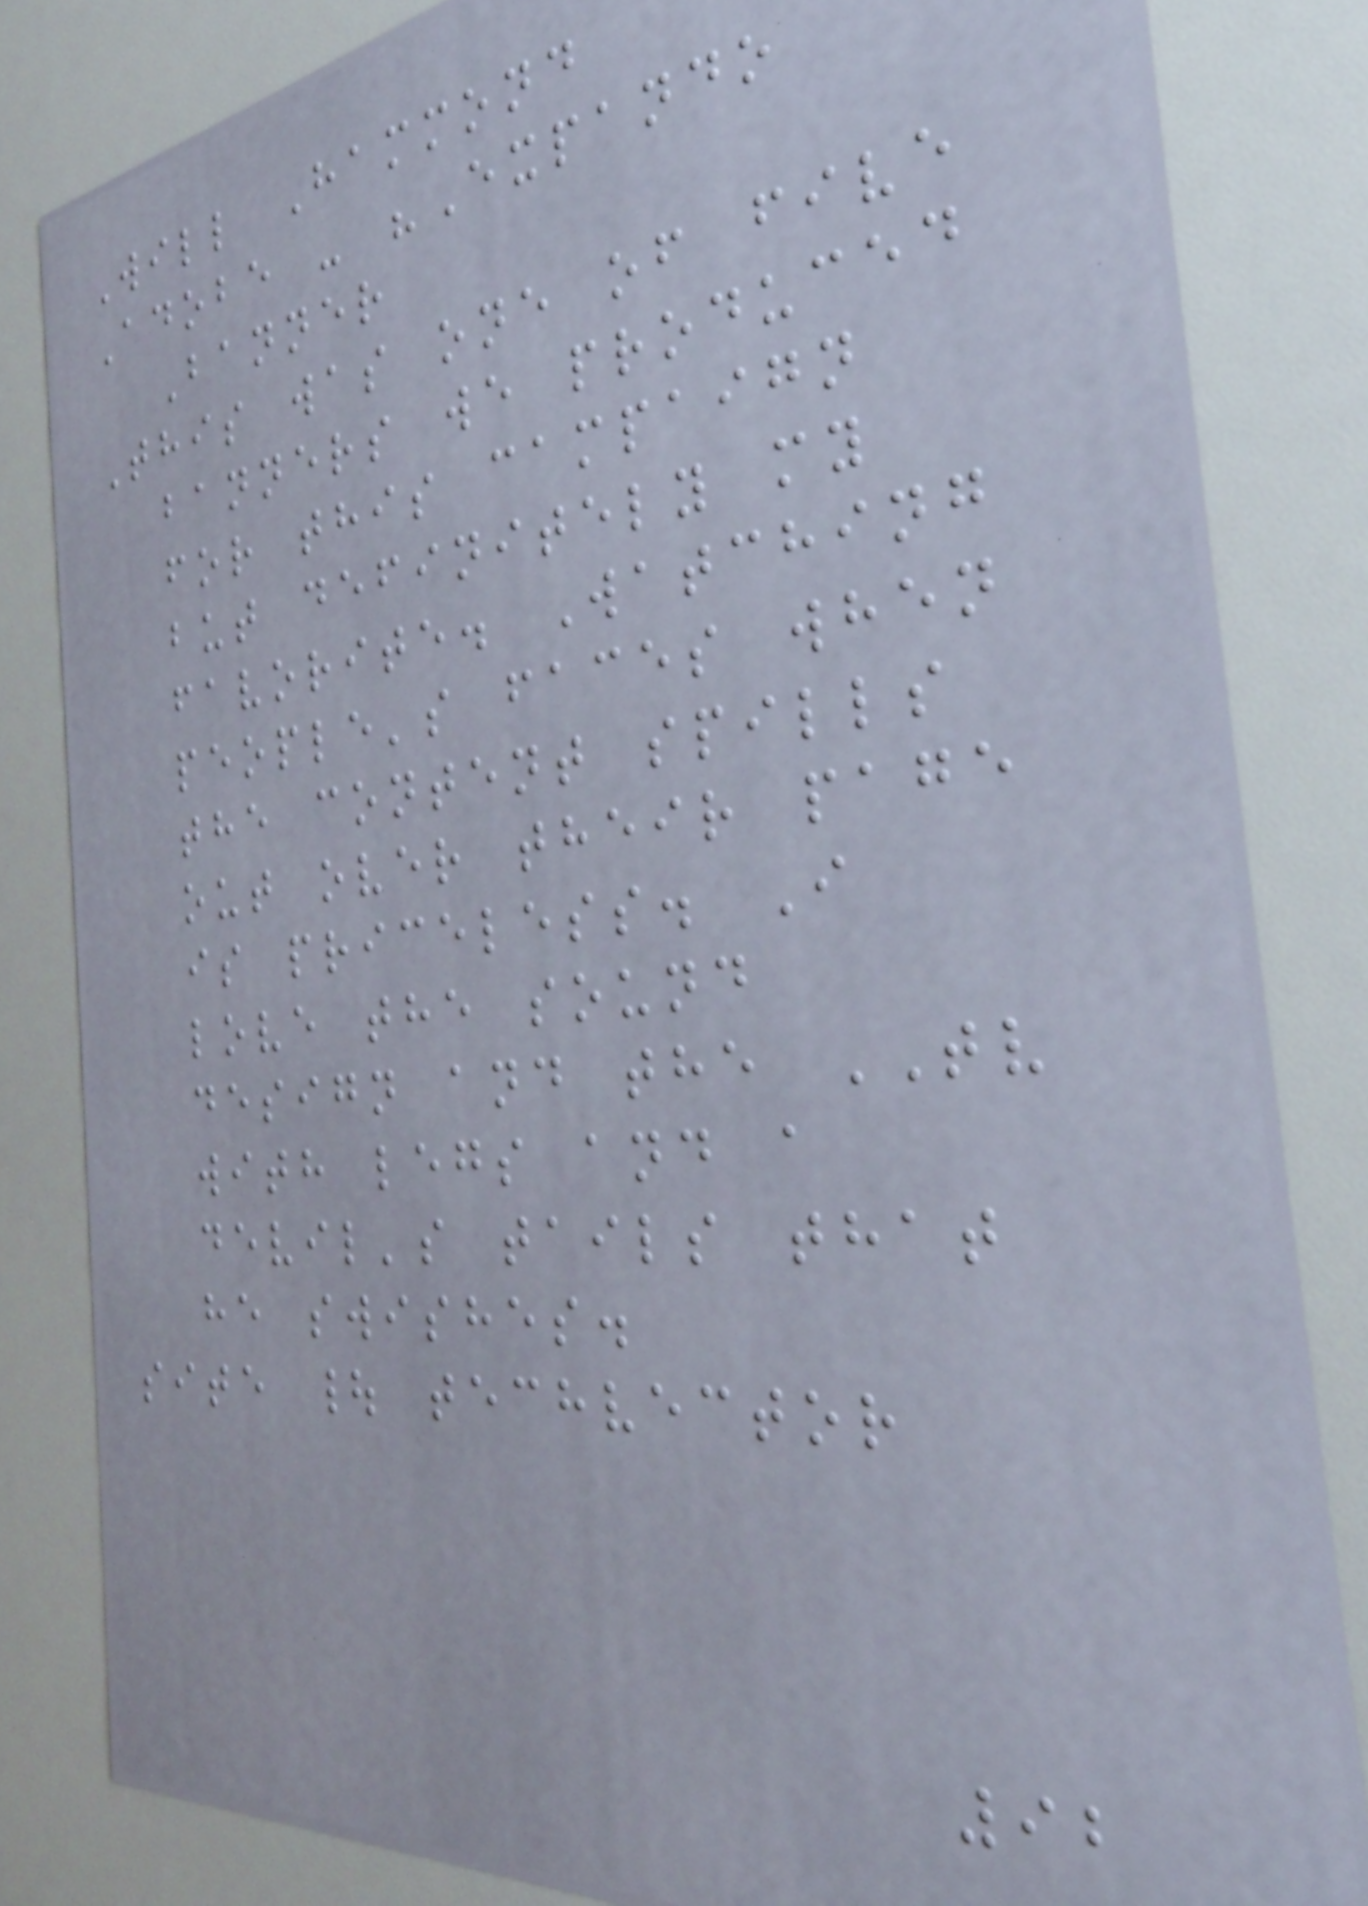Will Hammond
Adobe - "Expando
Banner
This was one of five
banners we produced
for this campaign
but definitely my
favorite. Watching
people's faces when
the content spills
out over their page
is priceless. I
love the sound
design and the TV
with legs and a
devil's tails that
he swishes.
site | techvector
92
